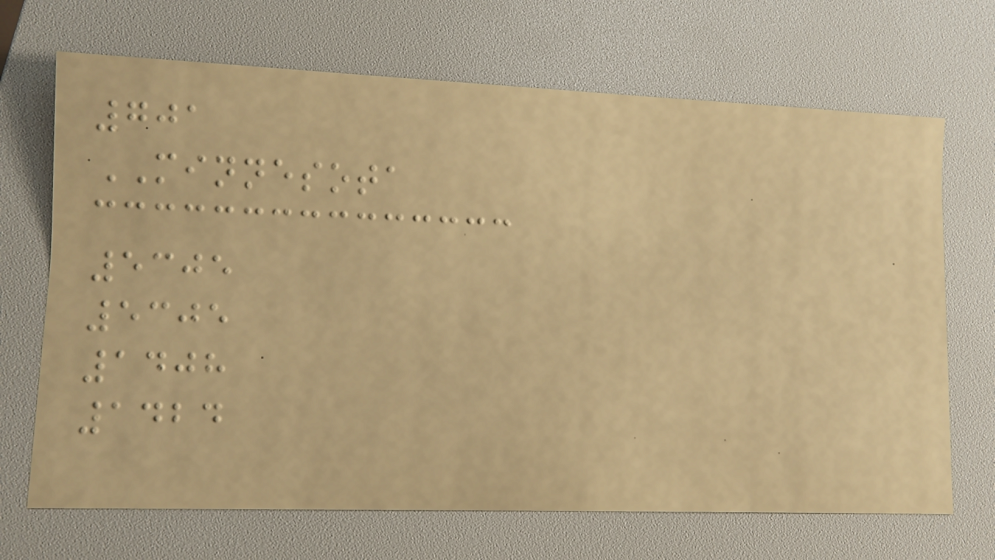701
MINNESOTA
5305
5305
1408
1424
